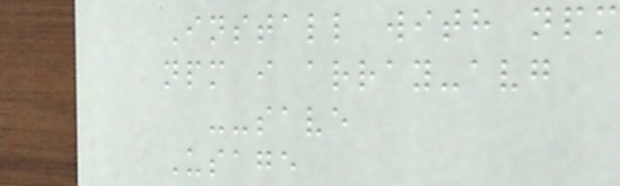Install with npm
npm i array-avg
--save
Usage
